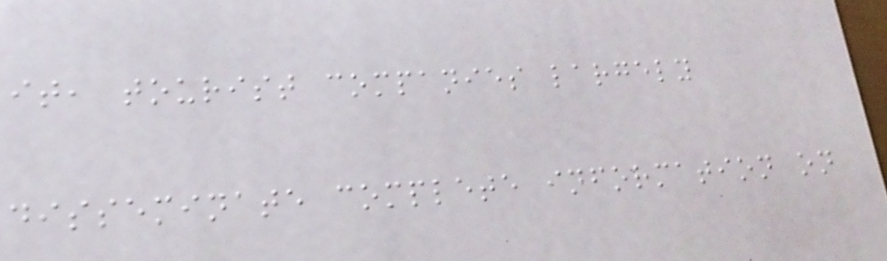it, tourist companies largely
disseminate complete information on
